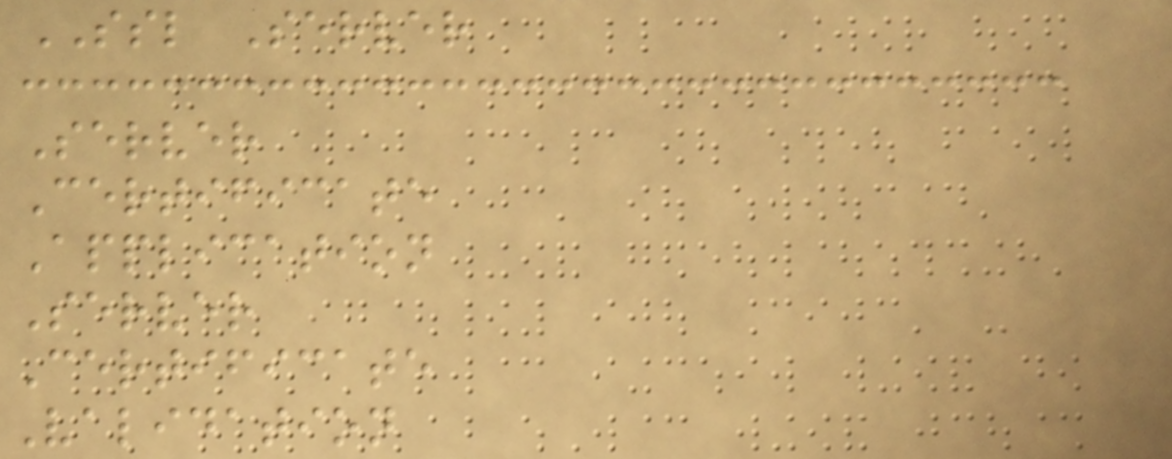SSL Server
Server
Certificate
Application
Server
Certificate
Validation
